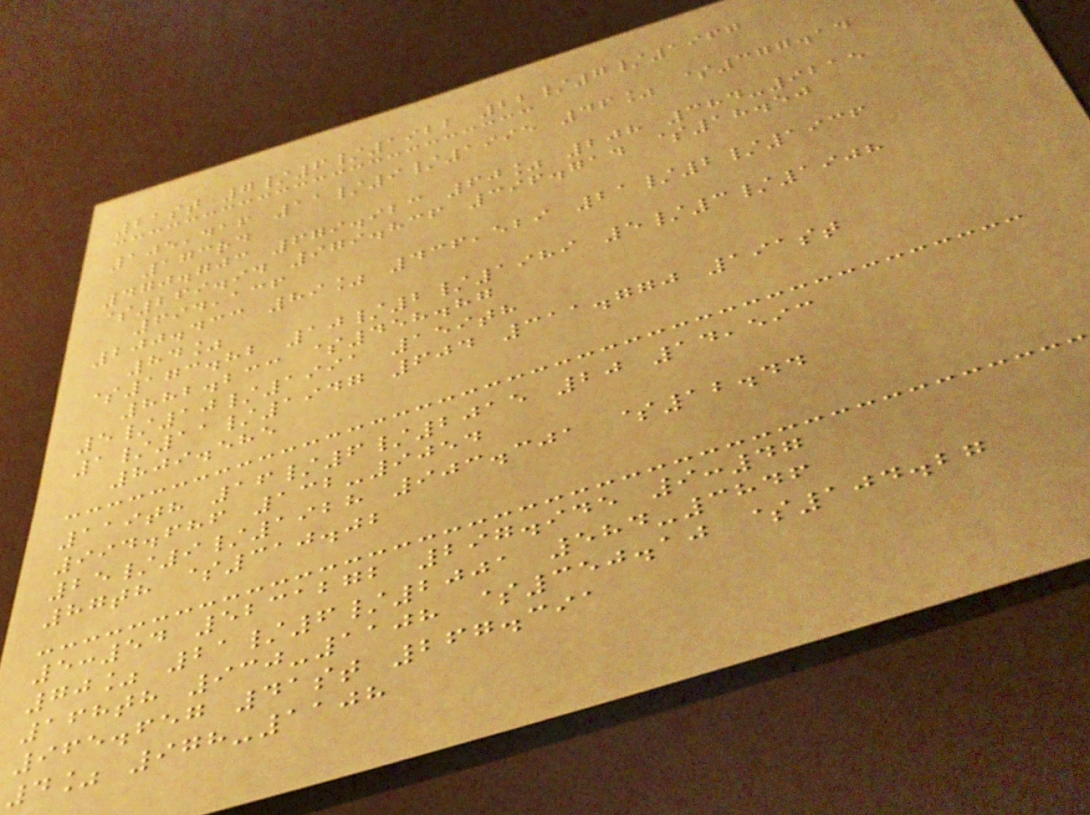21st 7/6/1922 22/7/1967
105,416 11/9/1995 46% $377.14
173rd
470.703 679.923 60% 208 384-9215
$269.94 979.836 396.714 $18.50
694,136
200.433 89% 436,529 21/2/1936
84%
$173.82 10/2/1989 5/3/1908
882.233 $458.87
5/10/1991 159th
1/11/1947 604 311.770 191st
809.585
119th 16/6/2015 20 14,593
994.686 132-9054
25/9/1928 903.301 $12.44
87th $310.02
5:54 5231272 297.945 9:47
70% 21/6/2001 584-3846
168th 930-1108 $350.10 $104.27
965.657 41st 267.391
4% 978-1108
